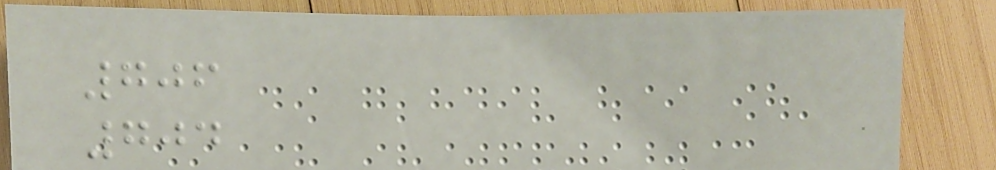706
704
